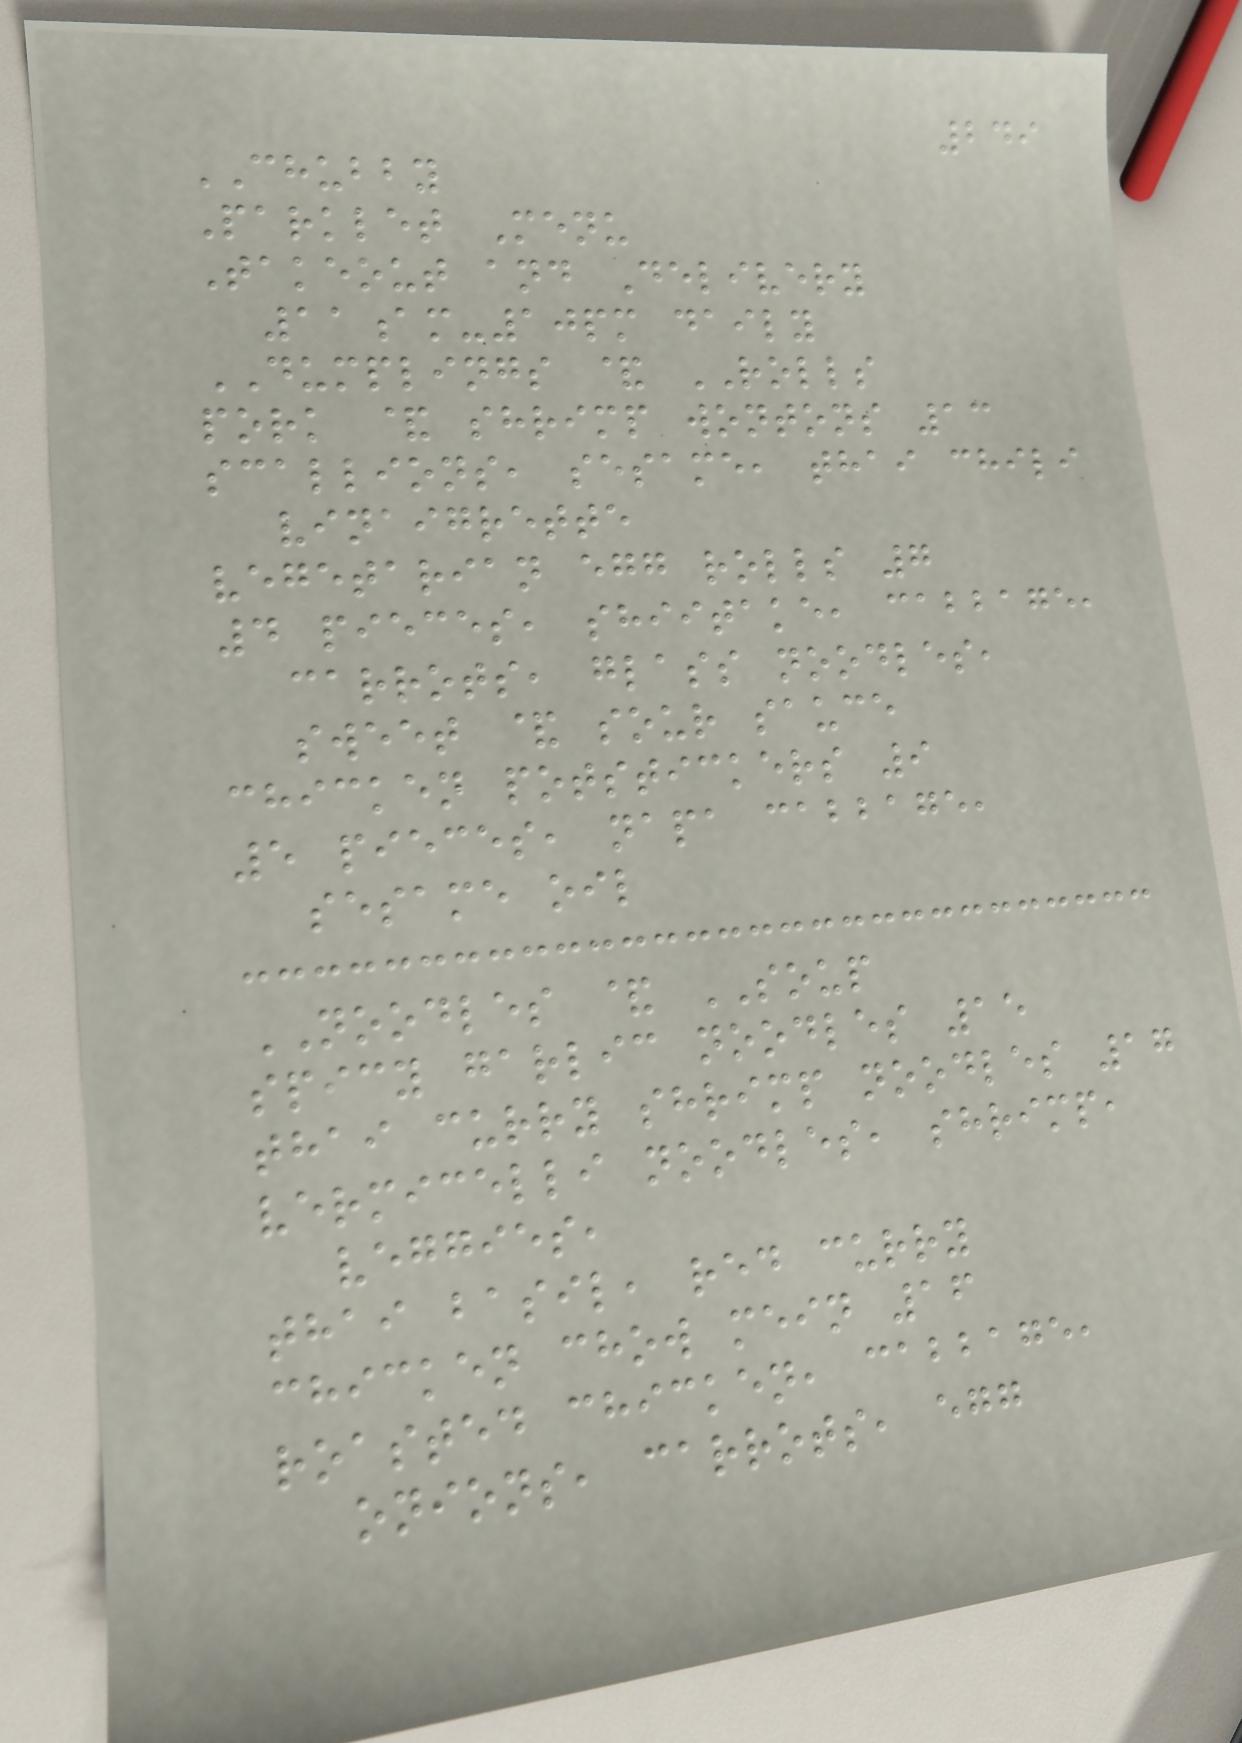249
CHUBBY
Parklet Menu
Takeout and Delivery
11am-10pm daily
DUMPLINGS & ROLLS
pork & shrimp wontons 13
scallions, sesame, thai chili
vinaigrette
vegetarian egg rolls 7
4 pieces, shiitake, cabbage,
carrots, glass noodles,
sweet & sour sauce
chicken potstickers 9
5 pieces, napa cabbage,
sesame oil
NOODLES & SOUP
spicy garlic noodles 15
thai curry shrimp noodles 17
vermicelli noodles, shrimp,
veggies,
thai basil, red curry
chicken chow mein 16
roasted chicken, cabbage,
onions, carrots, egg
